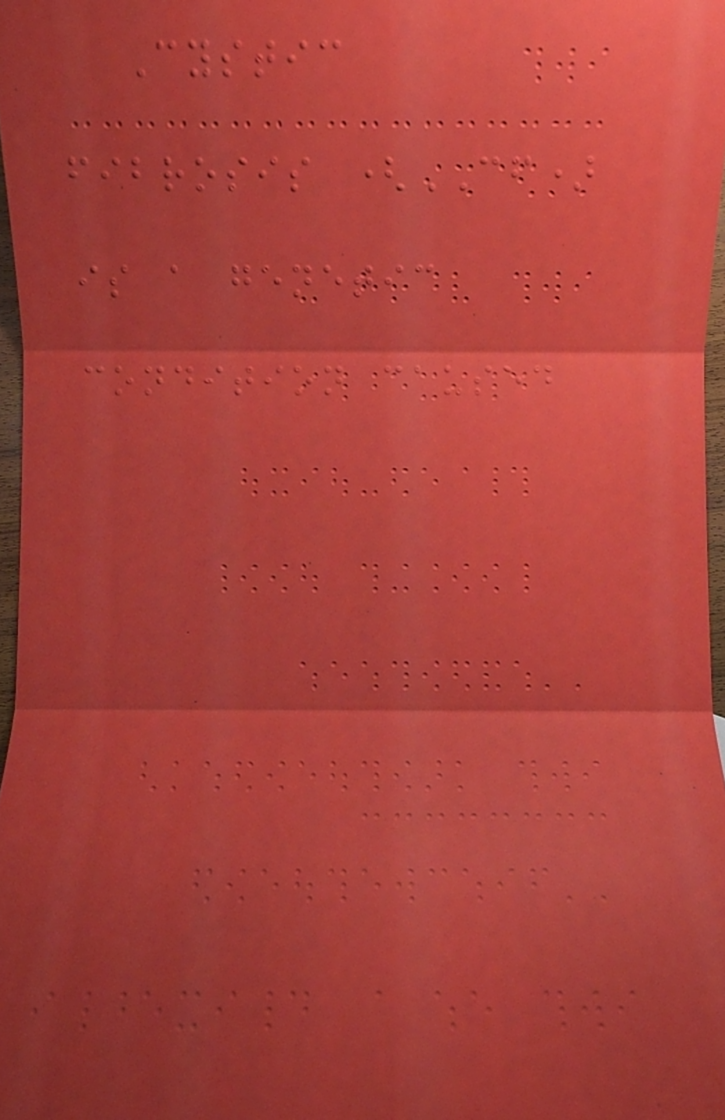Cystic
fibrosis (CF)
is a genetic
condition caused
